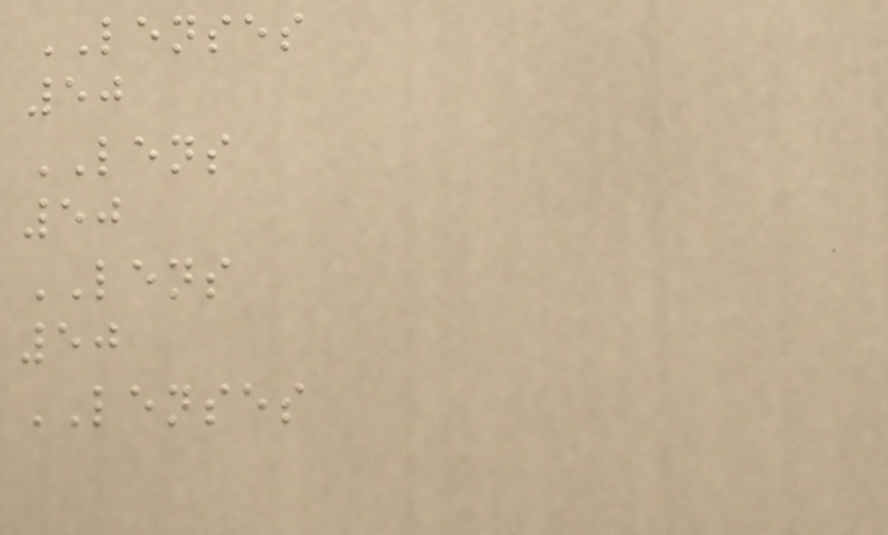LENSES
50
LENS
50
LENS
50
LENSES
